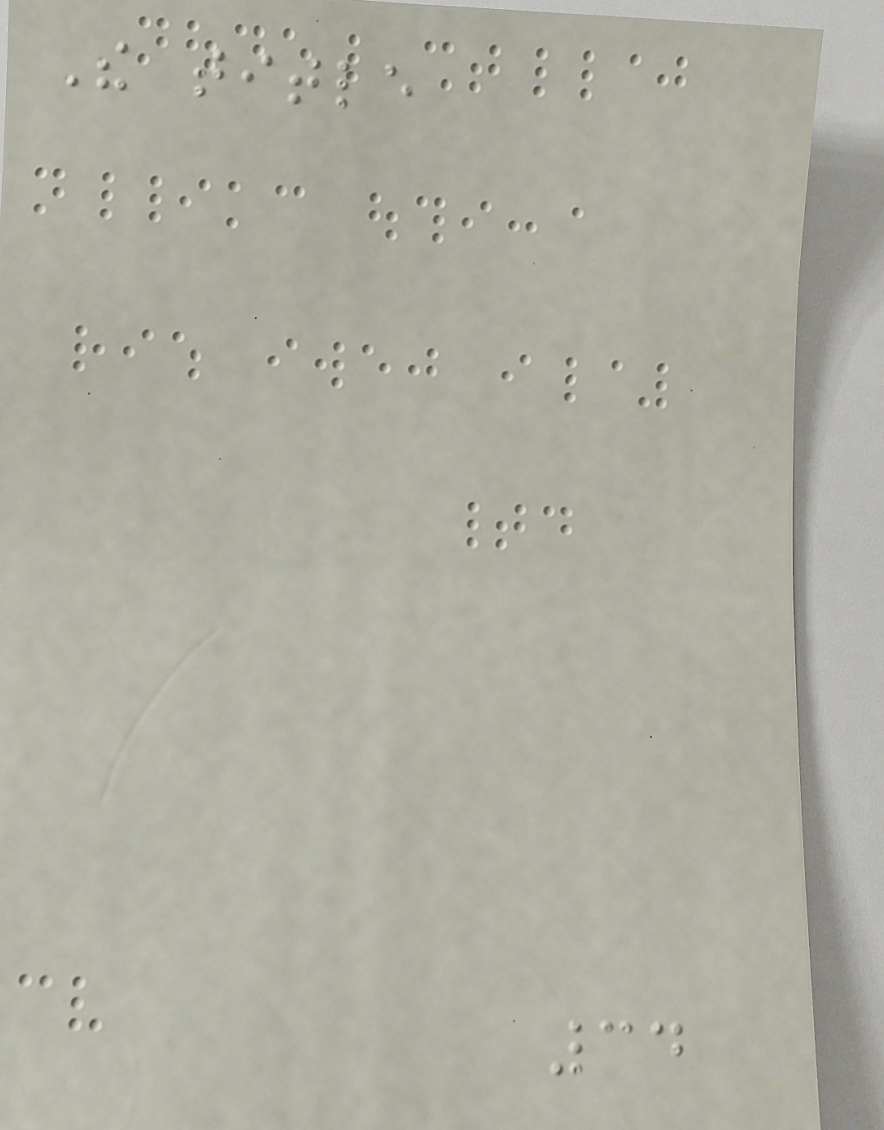The title
34
